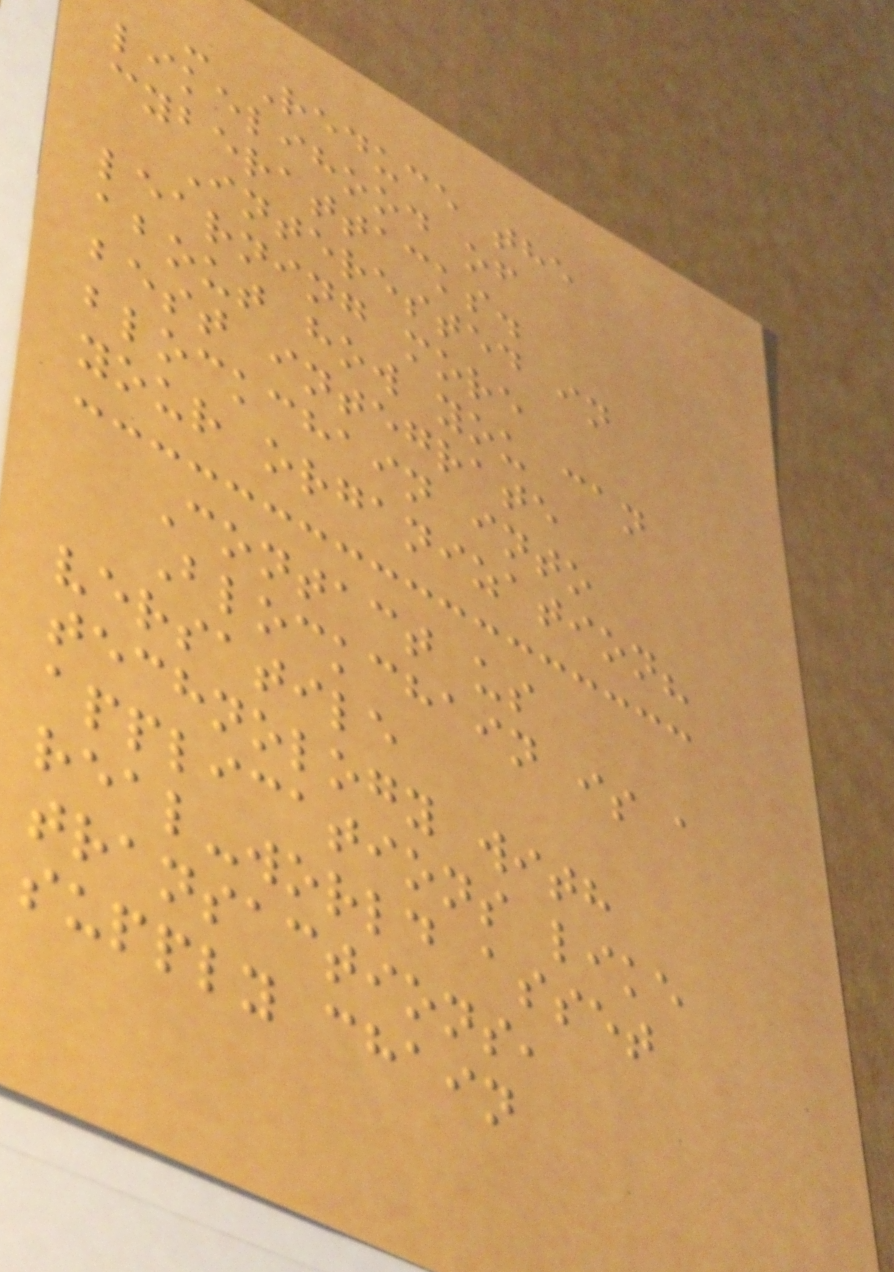- Reduce the
likelihood of
cyberattacks.
Interested in
learning more
about how you can
best integrate
blockchain into
your organization?
Contact us
Blockchain is a
versatile
technology with
applications like
real-world asset
transactions,
supply chain
